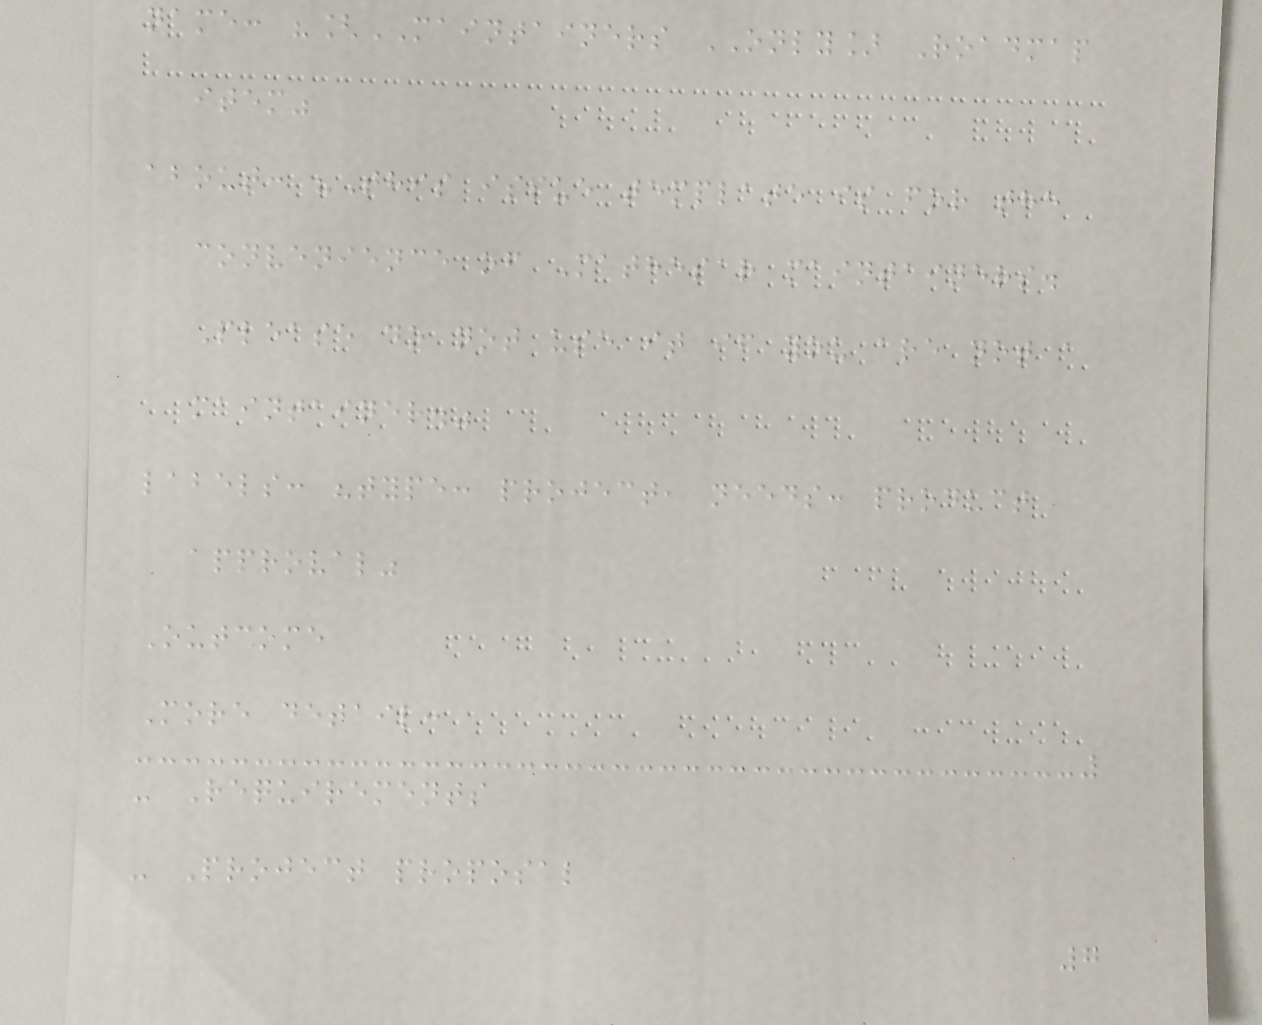name: "[MAINTAINERS ONLY] Roadmap
item"
about: "This issue template is for the
convenience of Mathesar maintainers.
Please do not use it if you are not a
maintainer."
labels: "type: project, needs: product
approval"
Outcome
More detail:
- Requirements
- Project proposal
7
